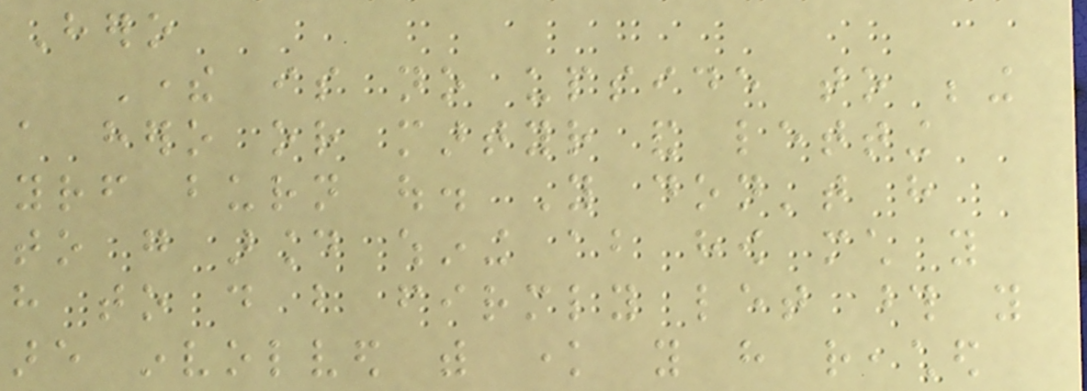Hero
There is no upside to being
a hero or martyr and letting
yourself burn out. You don't have
to go around whining about how much you
have to do but firmly let those you
are involved with know you have reached
